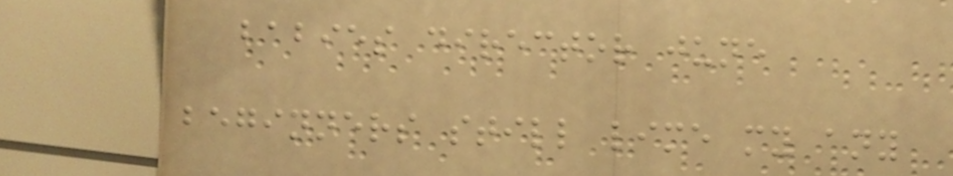babies director june
beginners still lime my any
